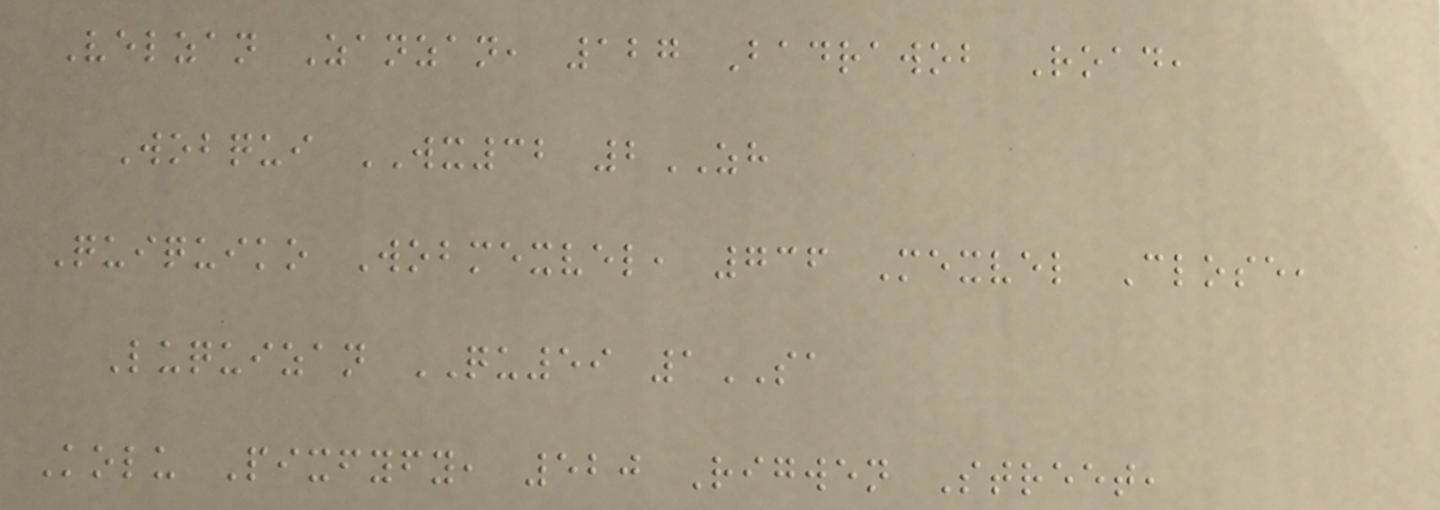Velzan Zanzan, 127 Badrawob Road,
Wobqui WX32 2ZH
Quiquiko Wobmexvel, 736 Mexvel Close,
Luquizan QU59 1SA
Kolu Pixfyfy, 520 Rigwen Street,
